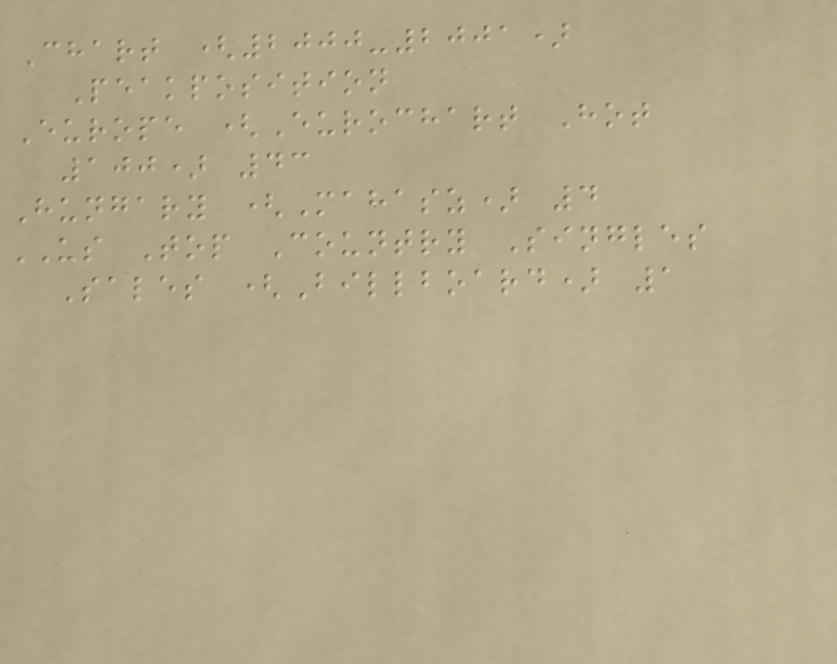Chart (2000-2001)
Peakposition
Europe (Eurochart Hot
100) 43
Hungary (Mahasz) 4
US Top Country Singles
Sales (Billboard) 1
